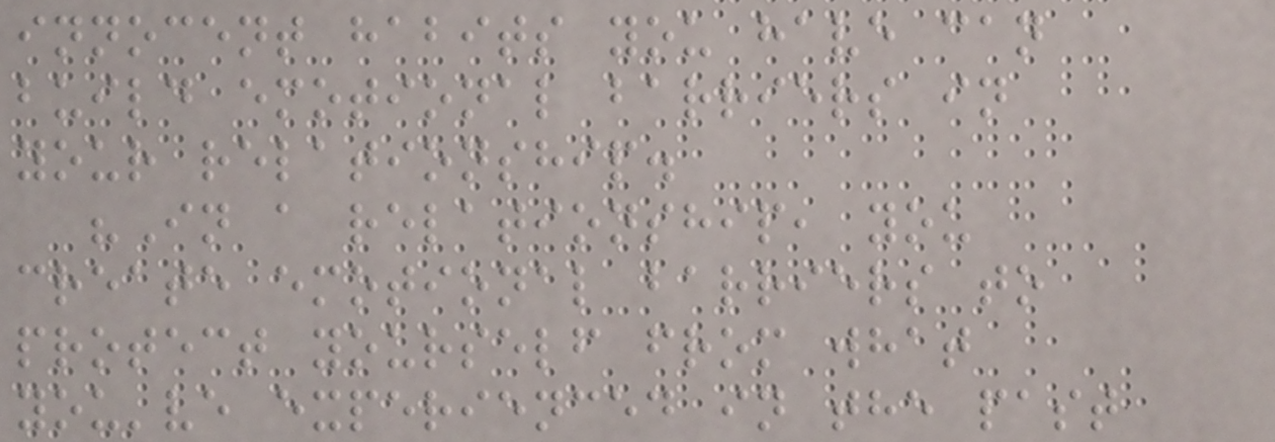innocent habits you have can
build emotional barriers in
your relationship.
"In a relationship, you
create emotional barriers to
protect yourself from what
you've experienced in the past
